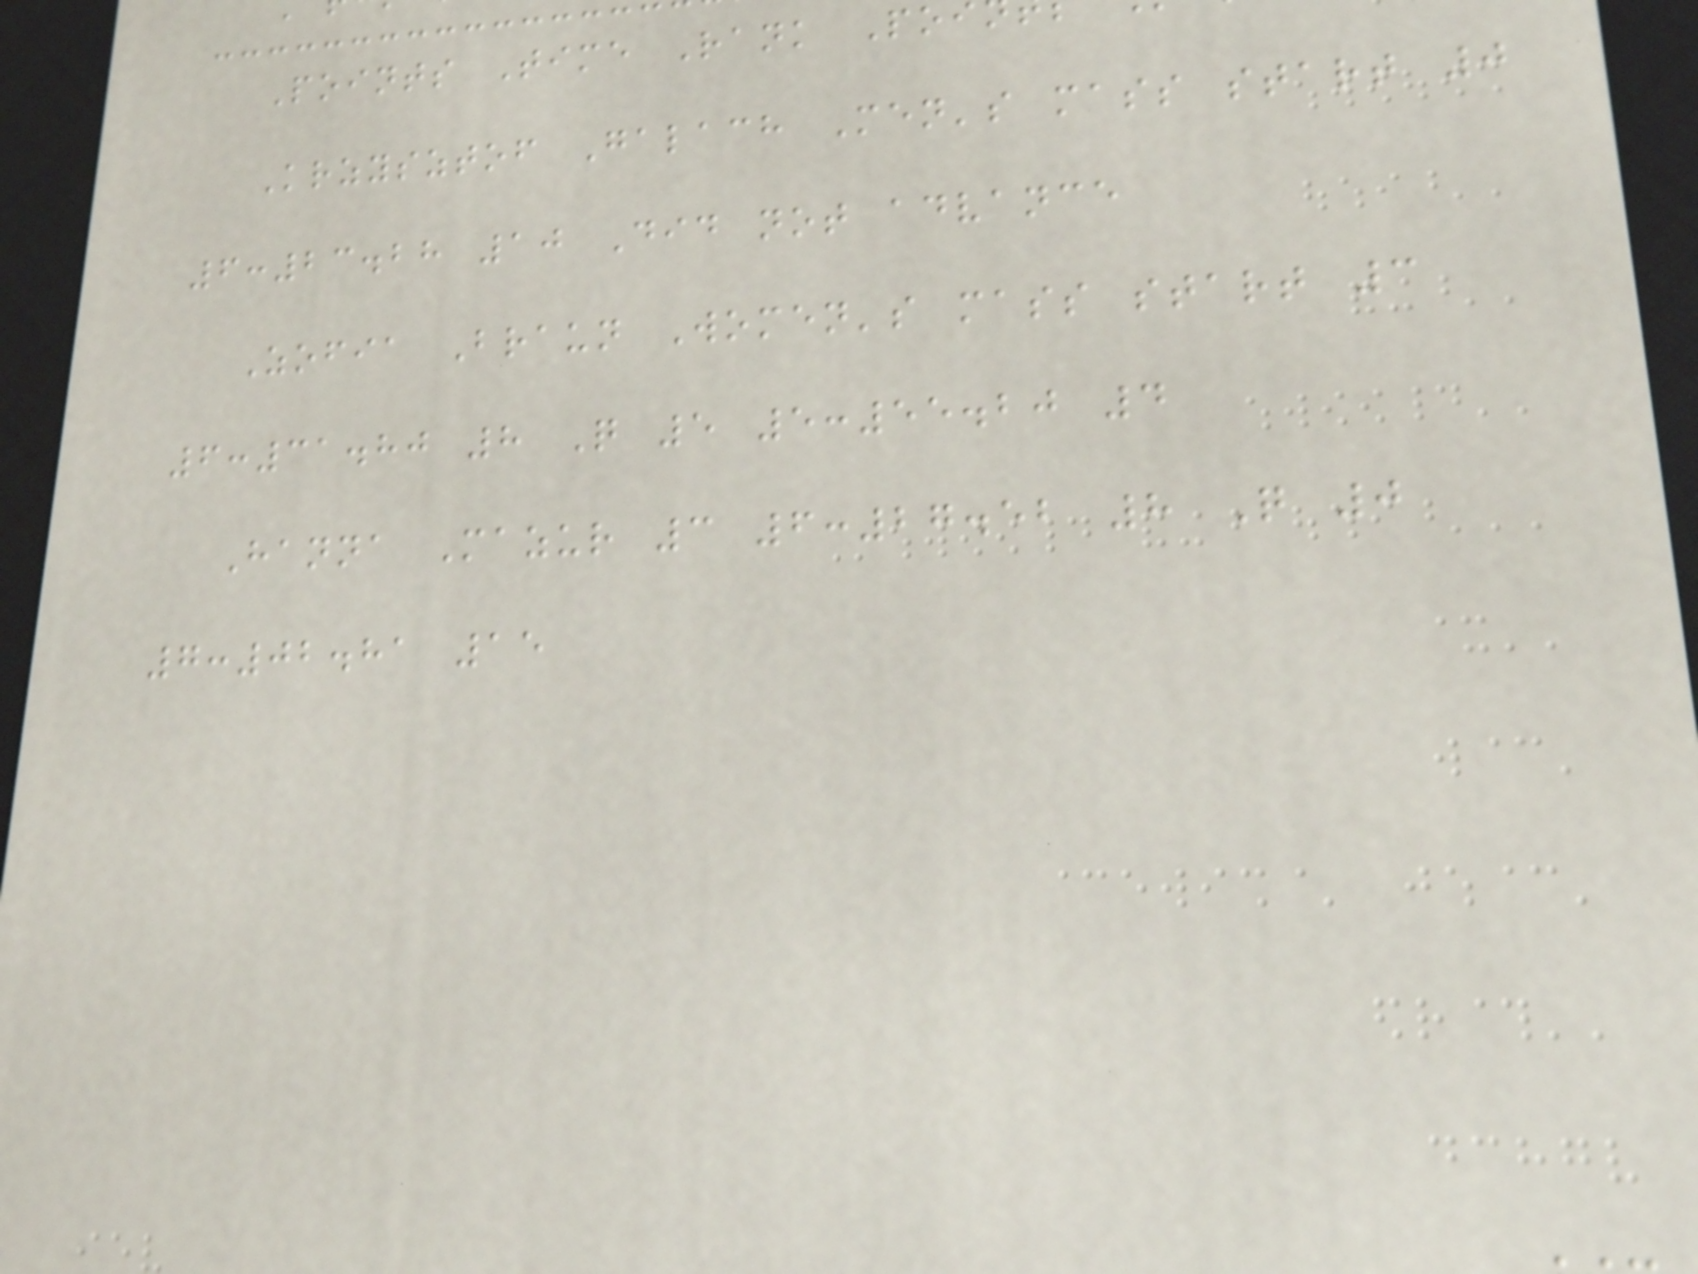Points Time Rank Po
Krzysztof Galach Men's mass start 0
6:23.28 10 Did not advance
Zofia Braun Women's mass start 3
6:31.80 8 Q 5 5:55.20 4
Hanna Mazur 3 6:27.52 8 Q 0
7:02.81 15
